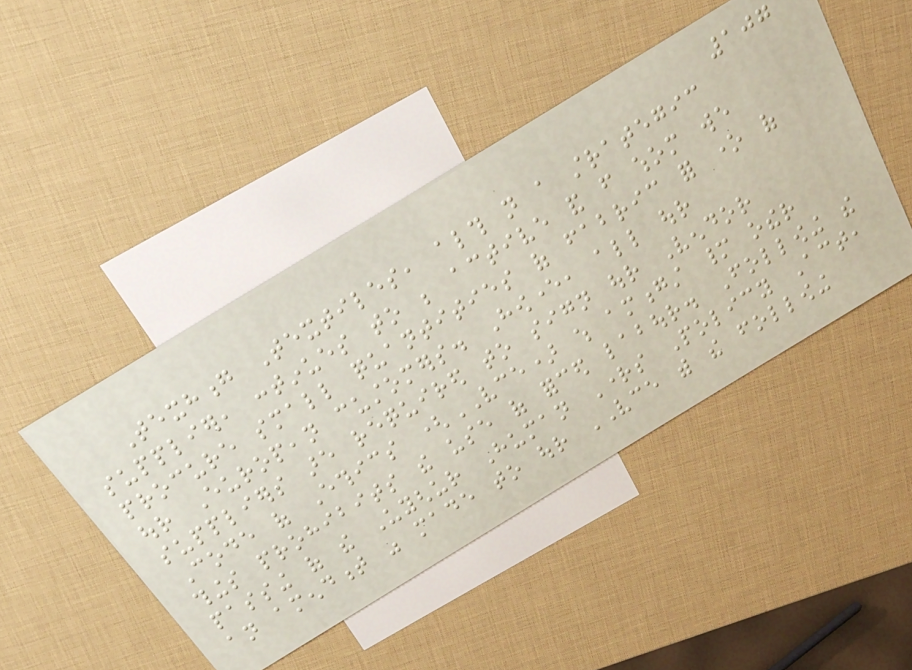107
Texhong Textiles, although not a strategic
supplier, continues to be active and from whom we
procure small quantities of fabric for one of
our European customers. However, all our
suppliers are required to sign our Vendor
Code of Ethics (VCE) which amongst many other
things prohibits the use of forced labour. Following the
passing of the Uyghur Human Rights Policy Act,
an amendment was made to our VCE with the following
